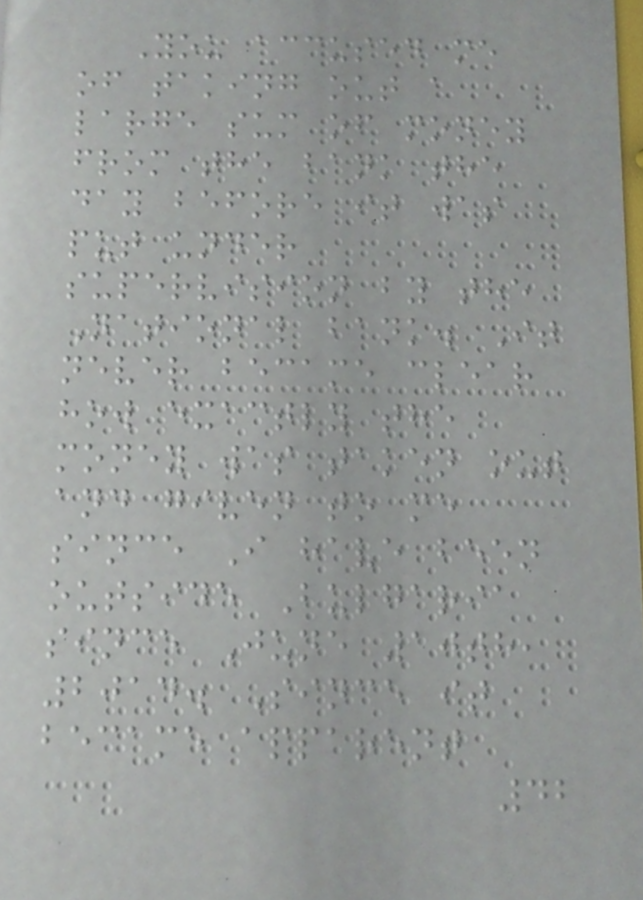You accused me
of taking out a
large sum of money
from the bank the
day before it was
put under
supervision by the
National bank. It
never became clear
how exactly the
money was taken out
and given to me
since I have been
outside Bulgaria
since June 10th,
2014. Since it
became apparent
42
